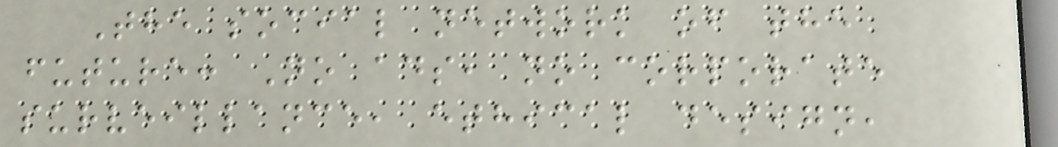The social network of the
future: No ads, no corporate
surveillance, ethical design,
